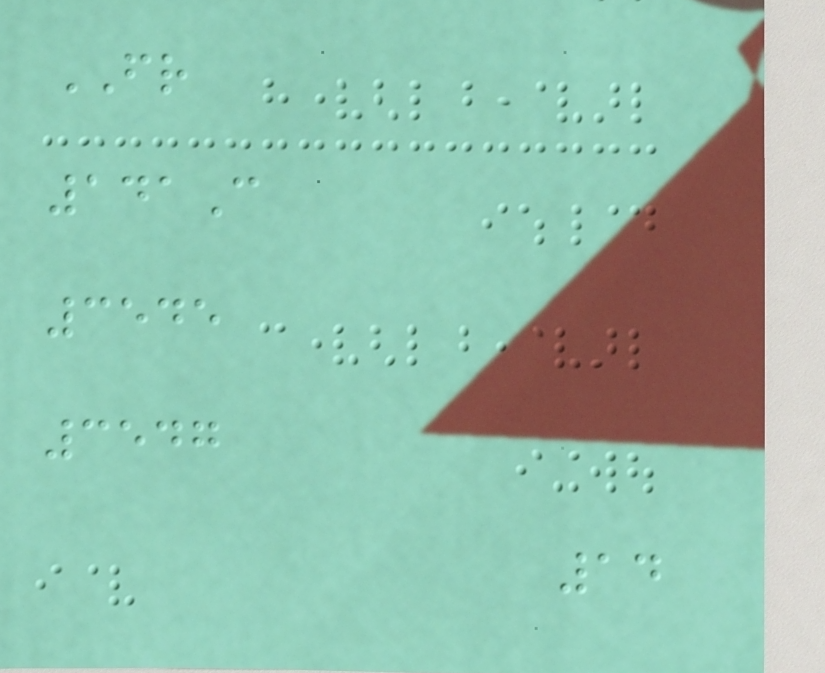FR
141C
3545
3547
14
